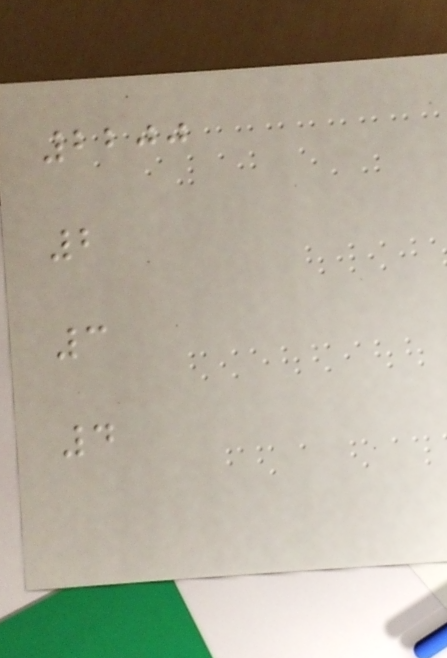2200
2
3
4
